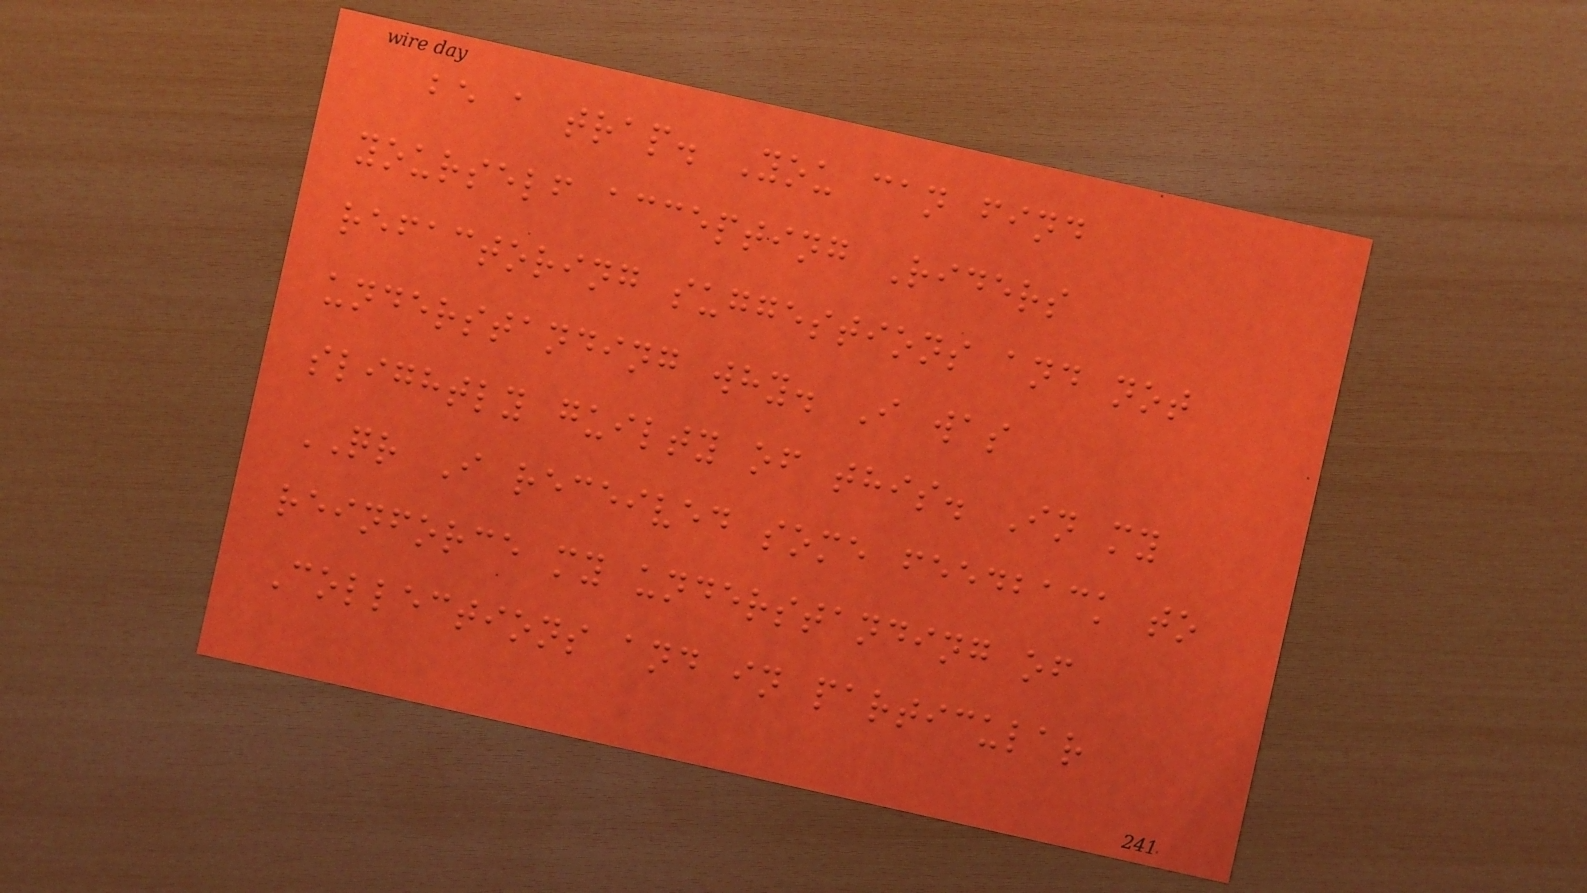be a trap. You can find
yourself accepting Riders
refactoring suggestions and not
understanding why. I was
slightly guilty of this. In my
QR I received some feedback to
reinforce my understanding of
Collections and in particular
